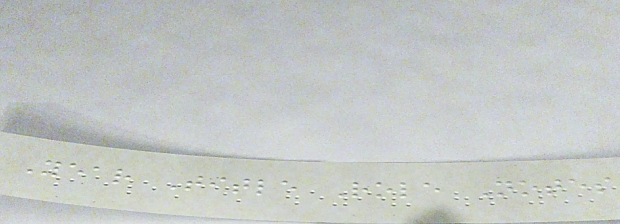Year Title Role Notes
